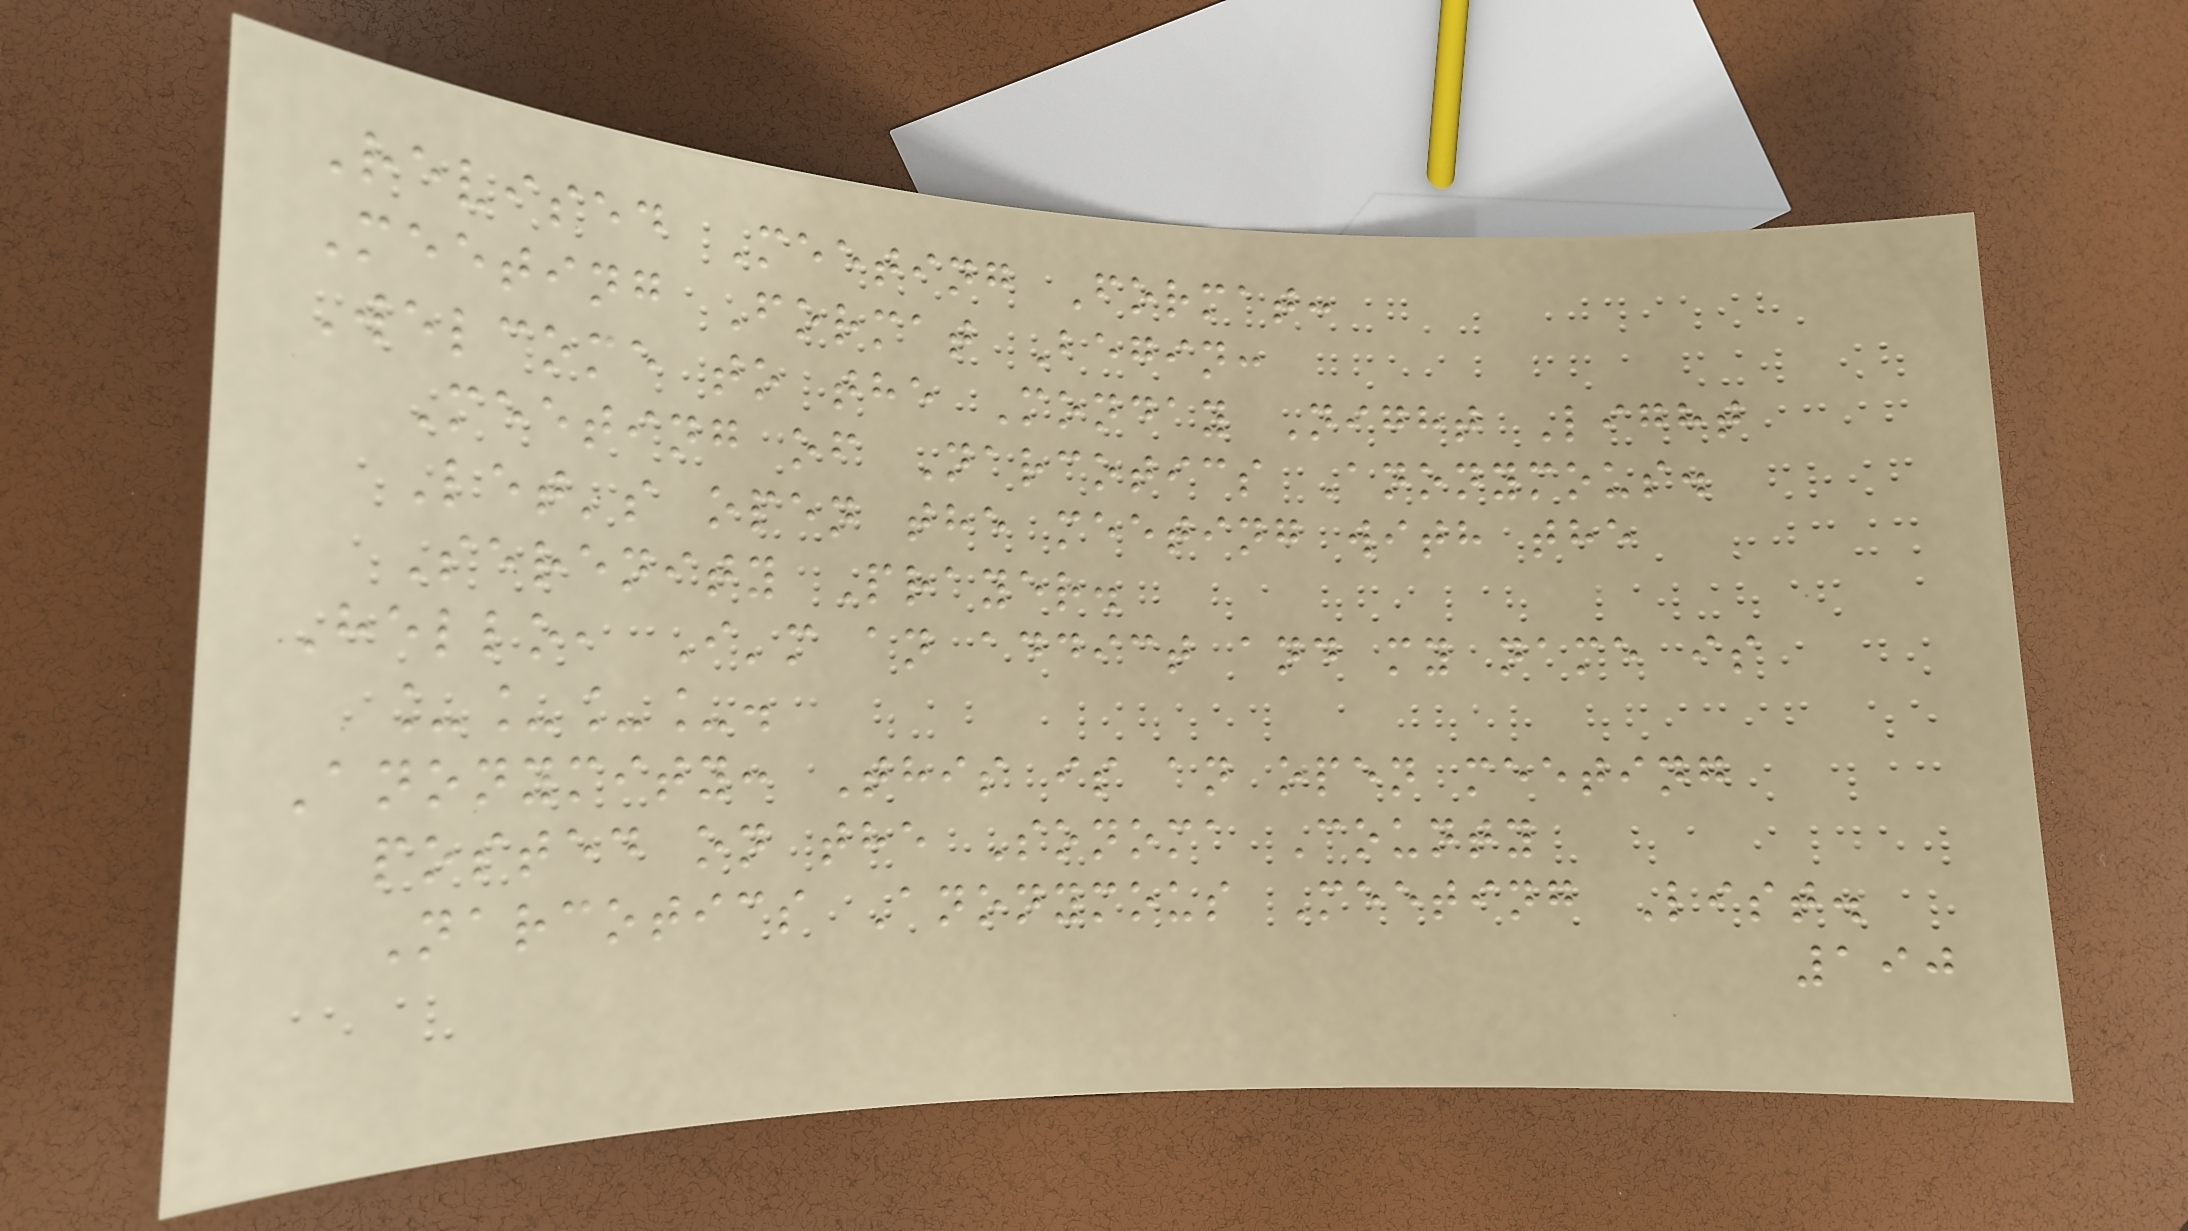Revised Meeting Format:
Meeting Format Begin:
Welcome to the Monday Night Light
Meeting of Narcotics Anonymous.
Let's open the meeting with the
Serenity Prayer.
Hello, I'm an addict and my name is
____.
Anonymity: This is an open meeting
posted on the Sonoma County
Narcotics Anonymous Meeting List.
190
